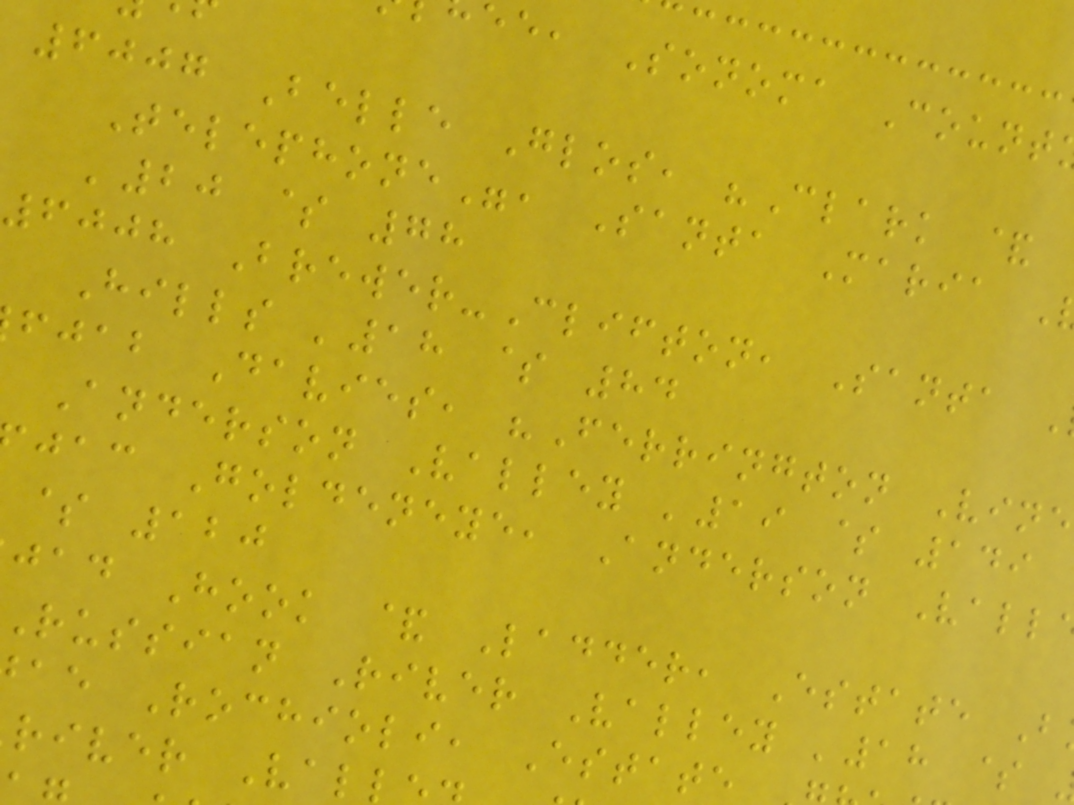ee, Sonoma Count
6007 Belle Glos, "Clark &
Telephone", Santa Maria
'20 $ 78
6008 Brewer-Clifton, Santa
Hills '18 $ 84
fjab Davies, "Ferrington Vine
Anderson Valley '19 $ 149
jac Goldeneye, Anderson Vall
$ 120
jad Hook & Ladder, Estate B
russian River Valley '18 $
ae Rochioli, Estate
river Val
